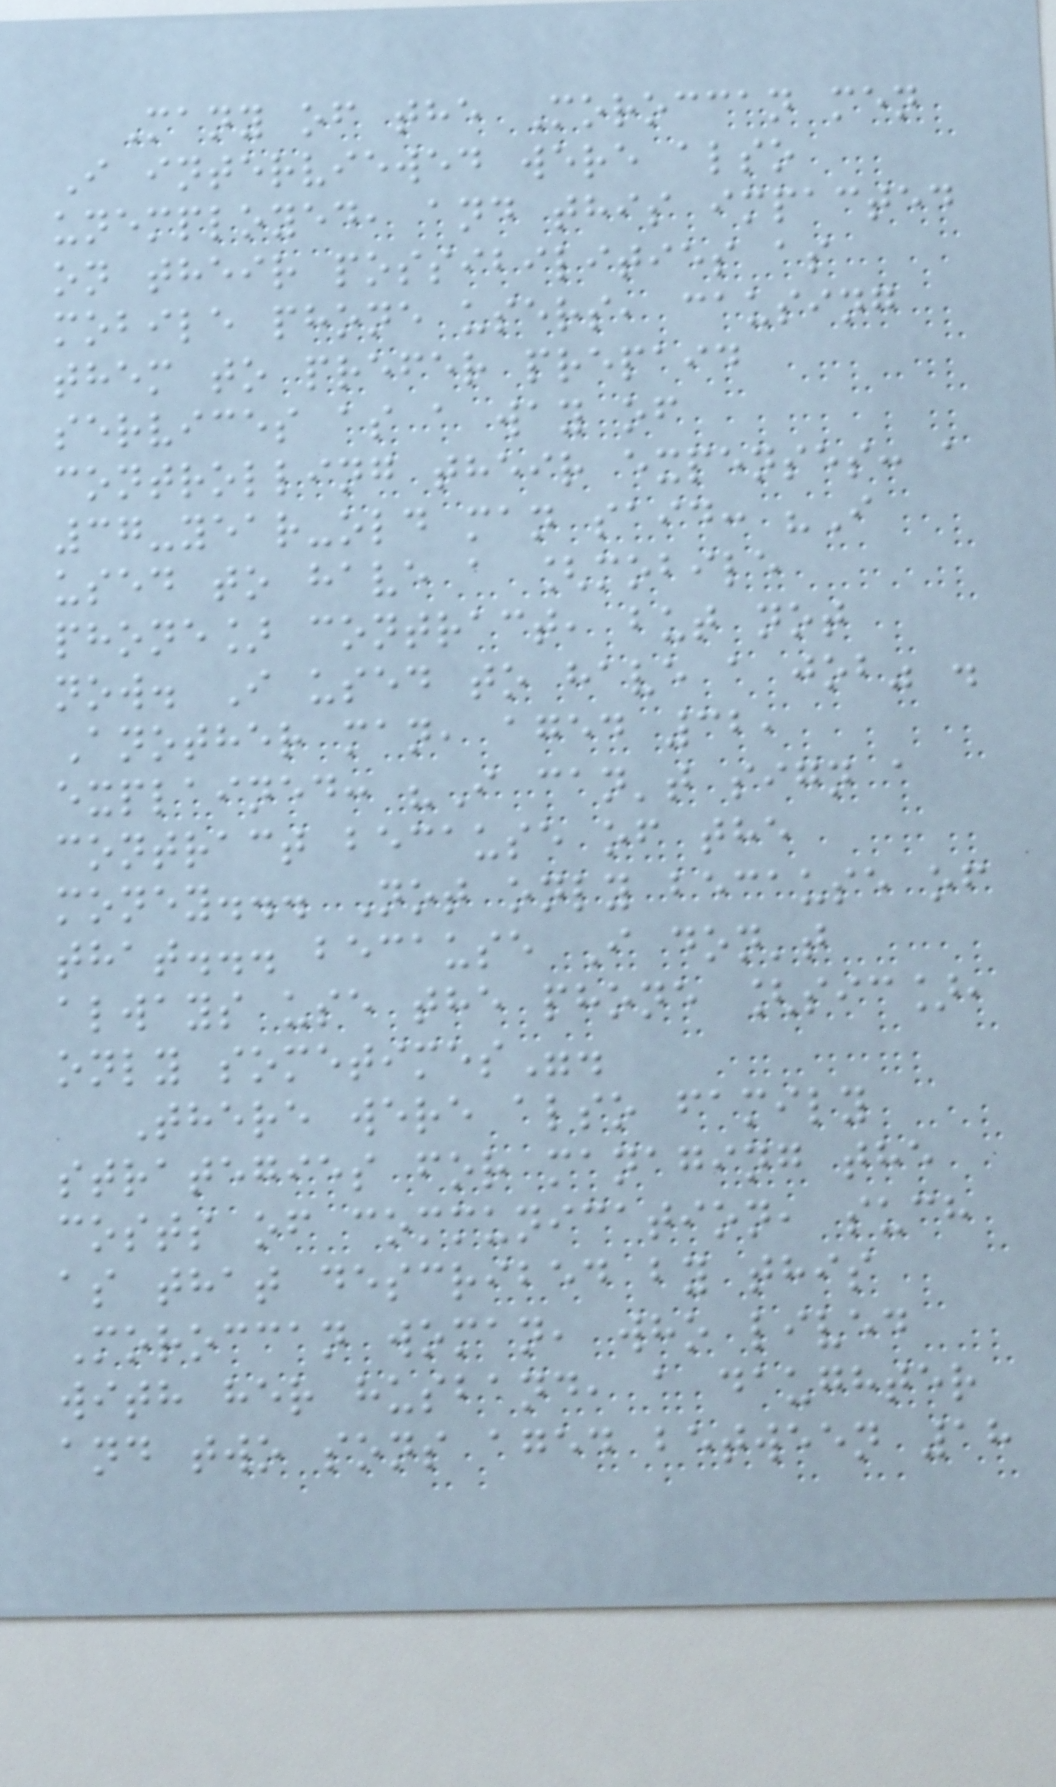Many of the Moroccan men
I interviewed were also
unemployed, and this impacted
on their possibilities as
mobile phone users, causing
them to prefer prepaid
services as a way of
controlling their expenses: a
37-year-old man said: "I
used to have a [mobile
phone] contract, but not
now. I used to have a job" .
Another man, aged 32,
explained: "I can't sign a
contract because of the
money... Not only because of
that... because I don't
always use the phone [sic],
only sometimes".
There were also family
strategies for managing the
costs of communication, such
as that described by this
Moroccan woman, who lived
with her husband, a daughter
and two sons aged between 18
